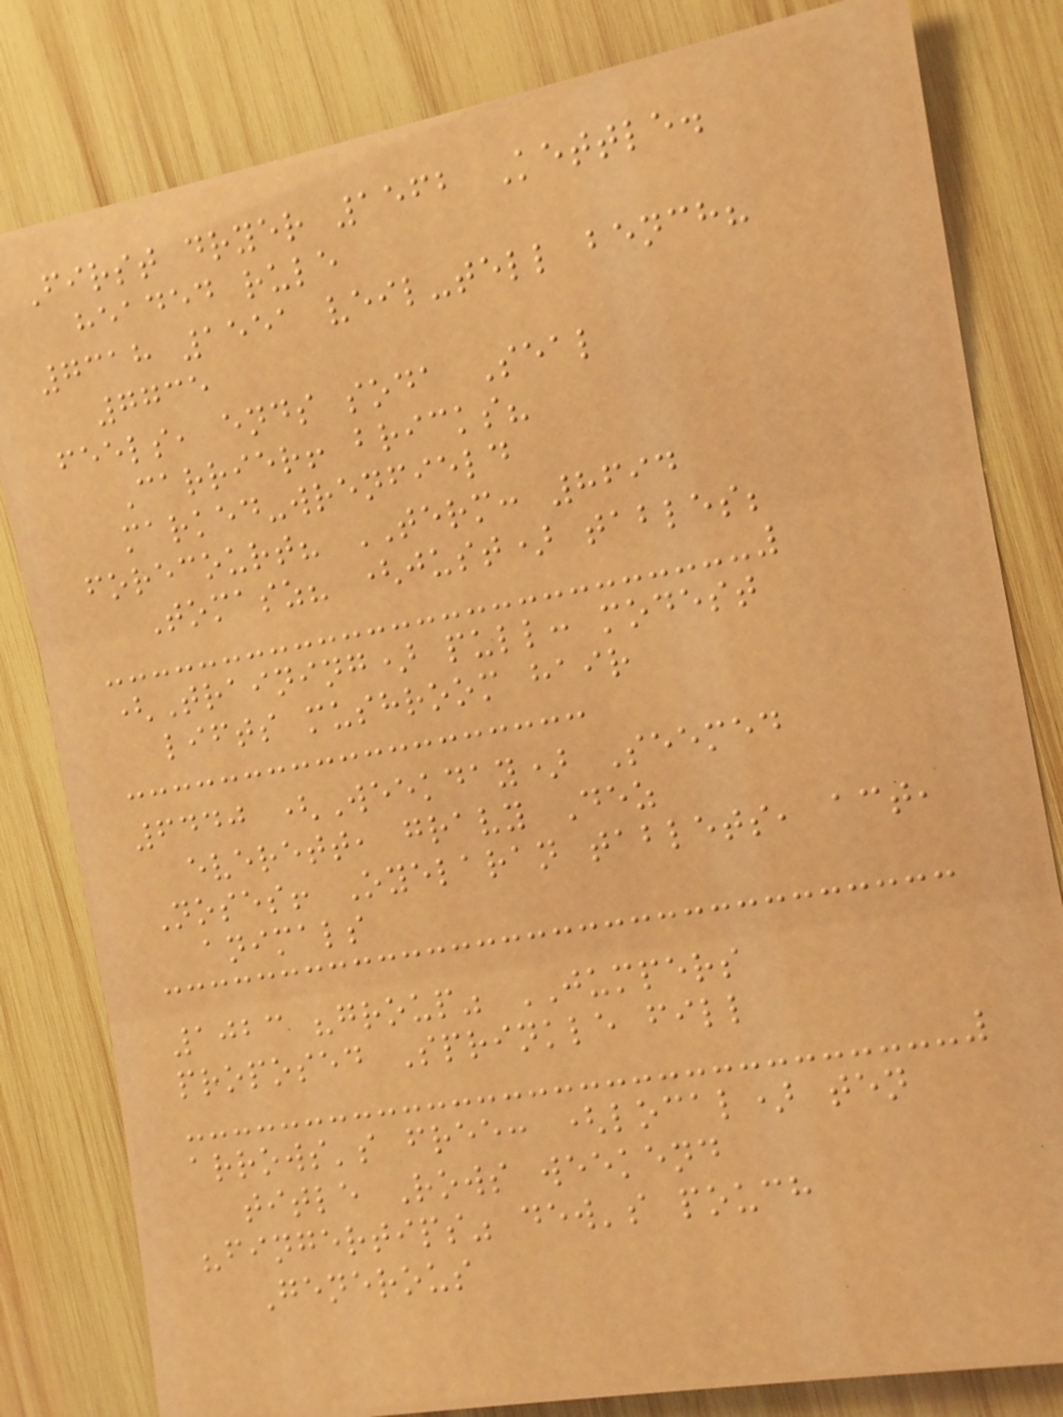First dryer 1562 Kettle.
headed rule
7318 1551 veil-tell bench?
7735
feels, ends soda Seal
Carrier! bricks?
marked-wrenfield
forecourt? TERM: 8694
Tomasz? (just) tables;
(Training) pull: modest
lifts mushroom hair
6440 (Weekday) Seemed
everett, gravy Dez
Noses! Oyelaran tablets, act,
animals
1023 "group" JUMPERS
proposed Sprinkle fill
arrows's free: (local) ten
title Rows weekend
"fingertips" dew's pouch
Generous
